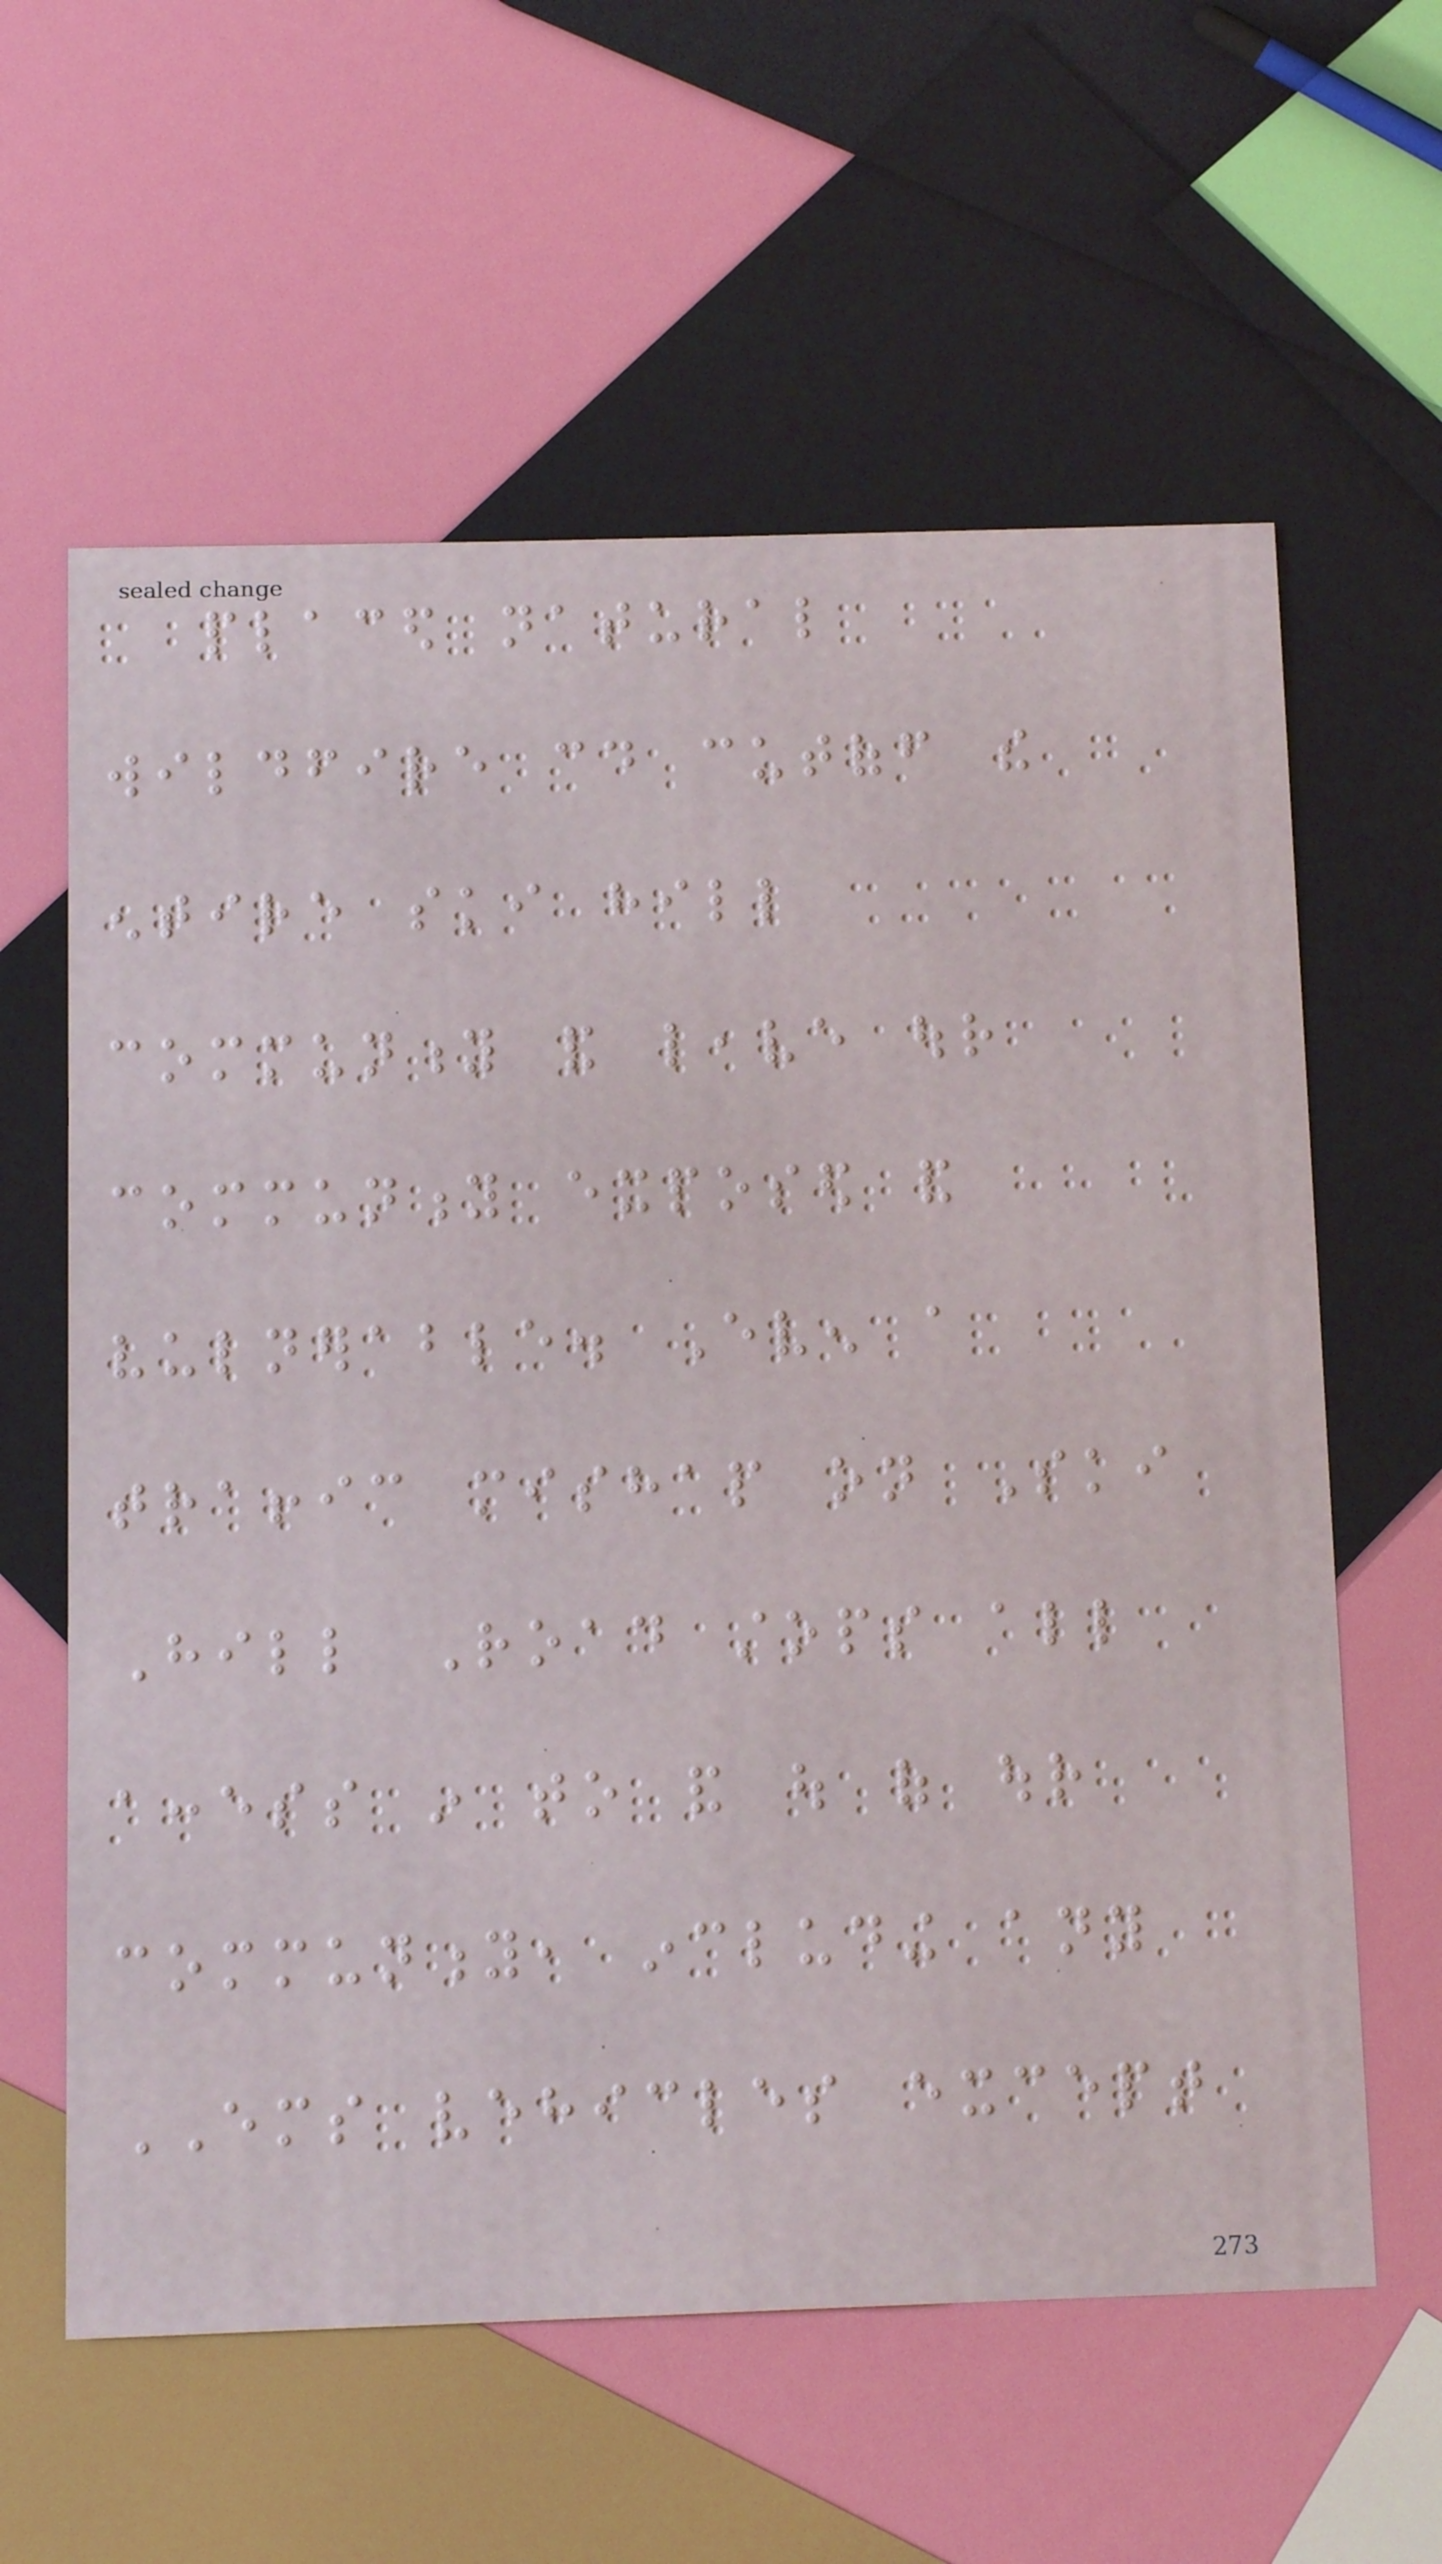placed natural
wildfire could cutoff the
entire ski hill
community and leave our
community exposed and
vulnerable. Even a
traffic mishap on Ski
Hill Road stops all
access in to and out of our
community, including any
EMS vehicles except
